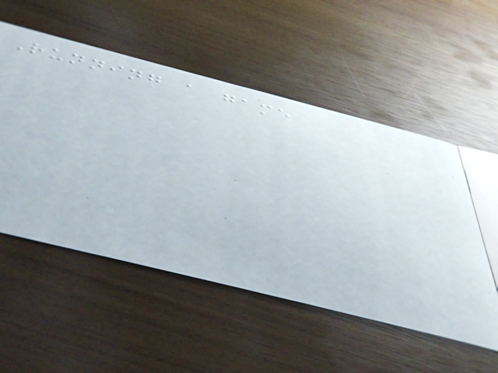Running a game
